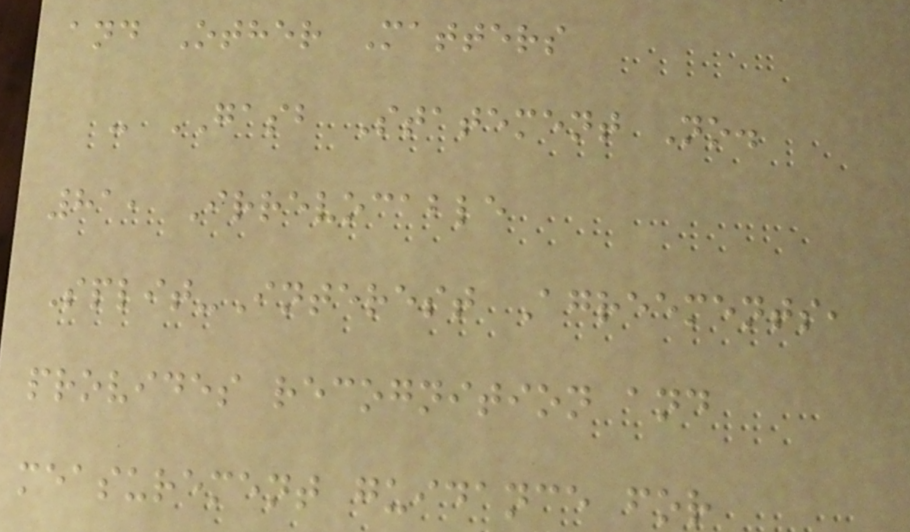and Other Matters
- GASB Statement No.
81, Irrevocable
Split-Interest Agreements,
provides recognition and
measurement guidance for
